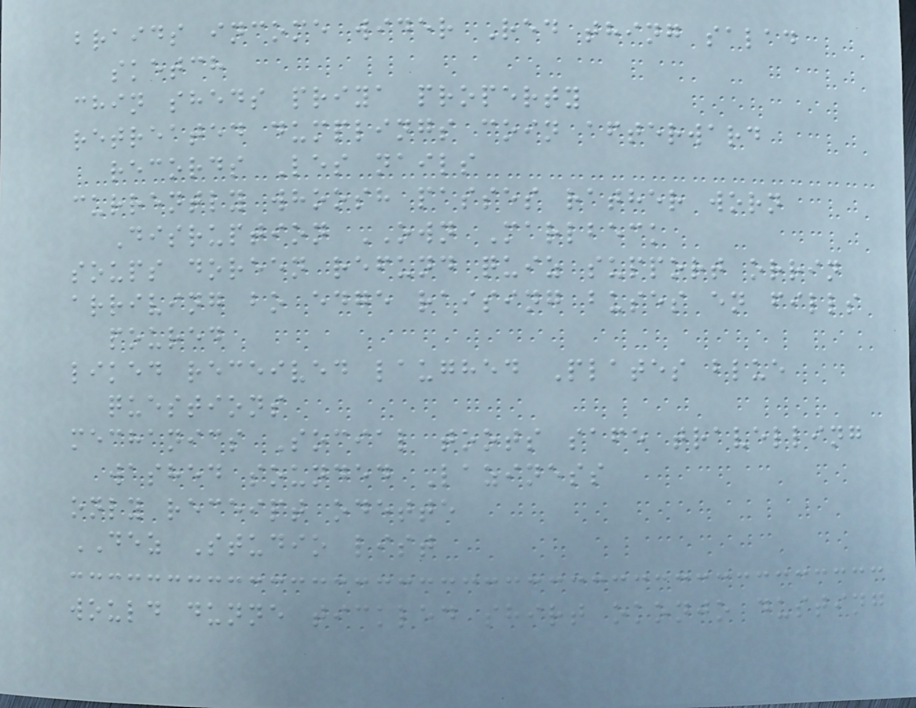braids income wider Red thing salad
sketch
chin sheds priya property
retreated dumplings coin afterward
records Les nails
currently whoosh passes rather worn
Disruption OWN Marlbeck
soups doreen refund quiz support orrin
arriving bo edge raising buses en fills
poured
liked received laughed Plates blue
questions
mechanics Social toots safe travelling
washed sounded Laziness
only receipt odette
DEZ Studio list
would dunne tickled shirt okonjo dusting
